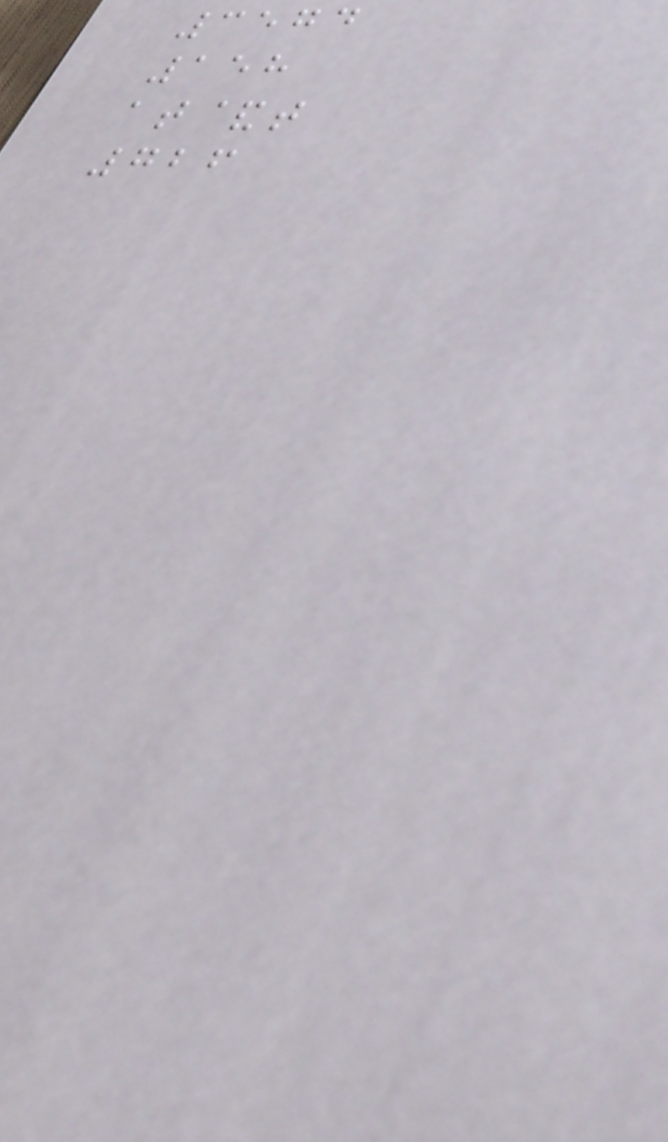3574
158
at&t
726
